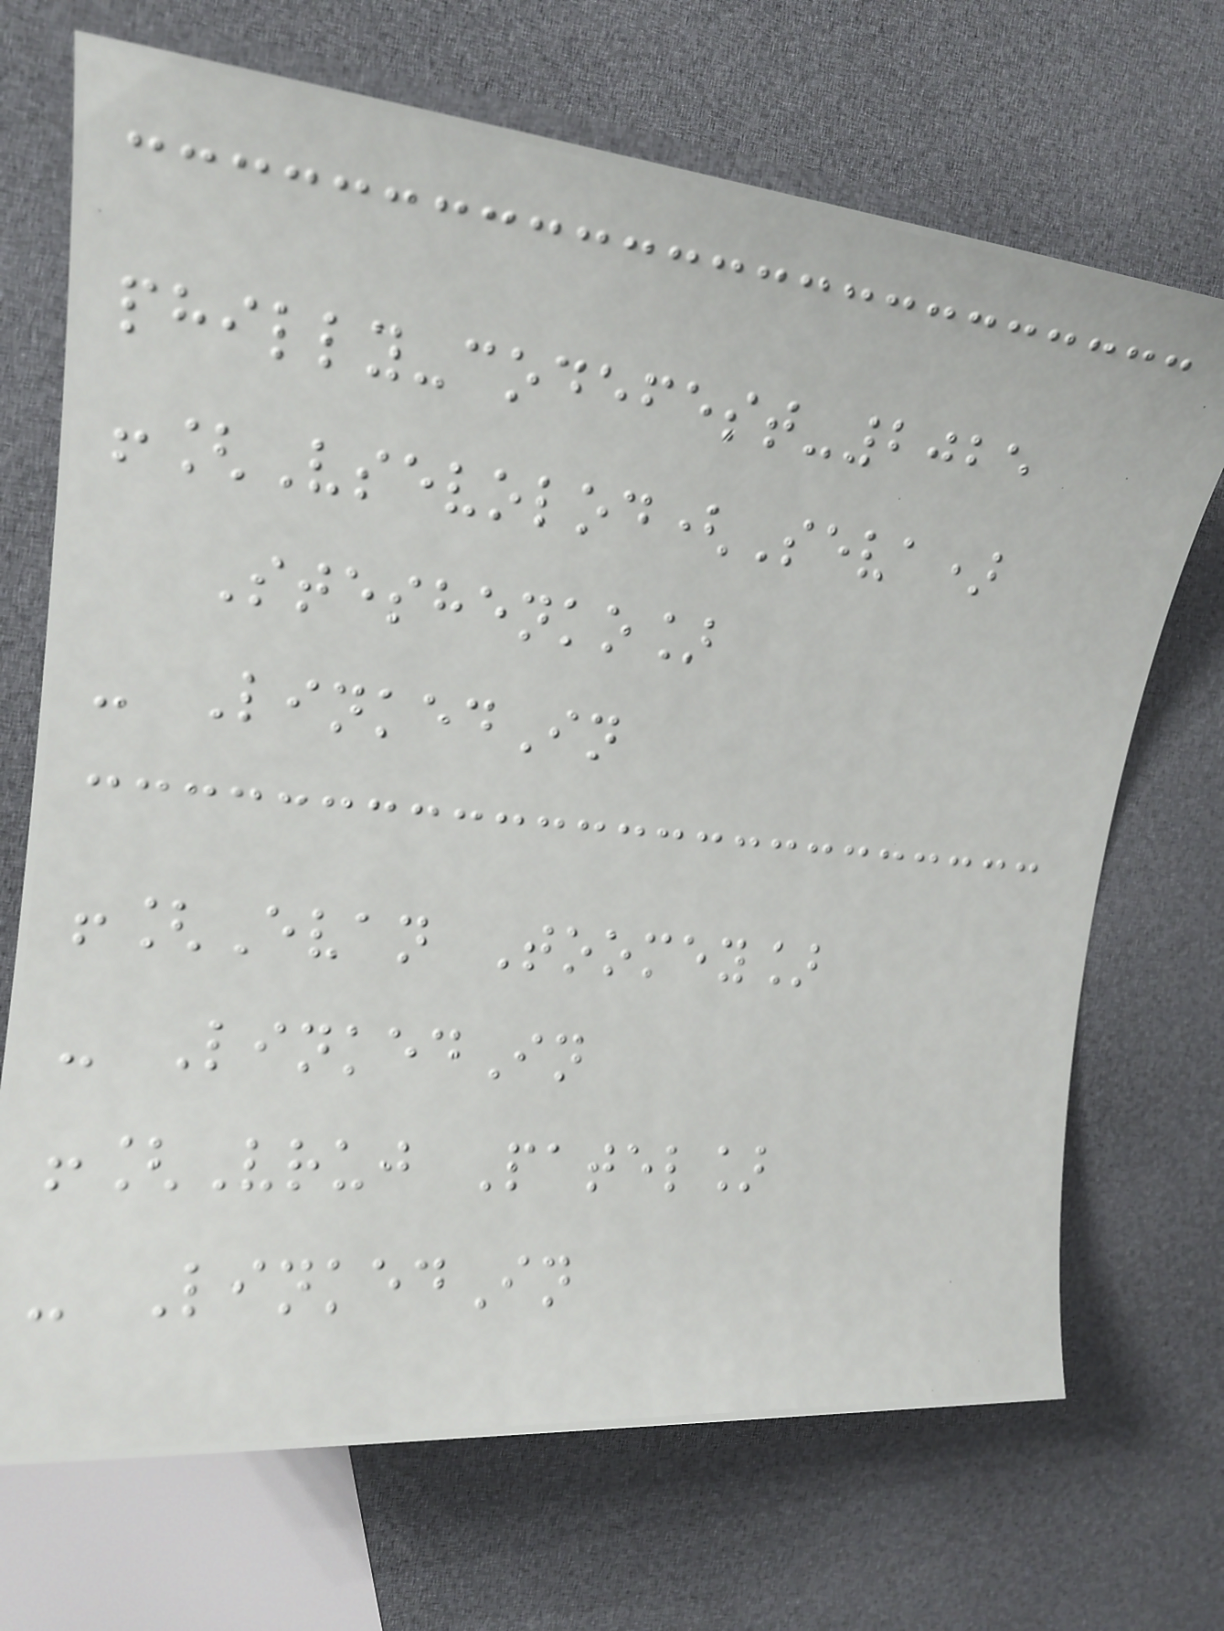philly-codefest-2025
![Vsevolod(Seva)
Steshenko]
- LinkedIn
![Evan Toomey]
- LinkedIn
![Vruj Patel]
- LinkedIn
